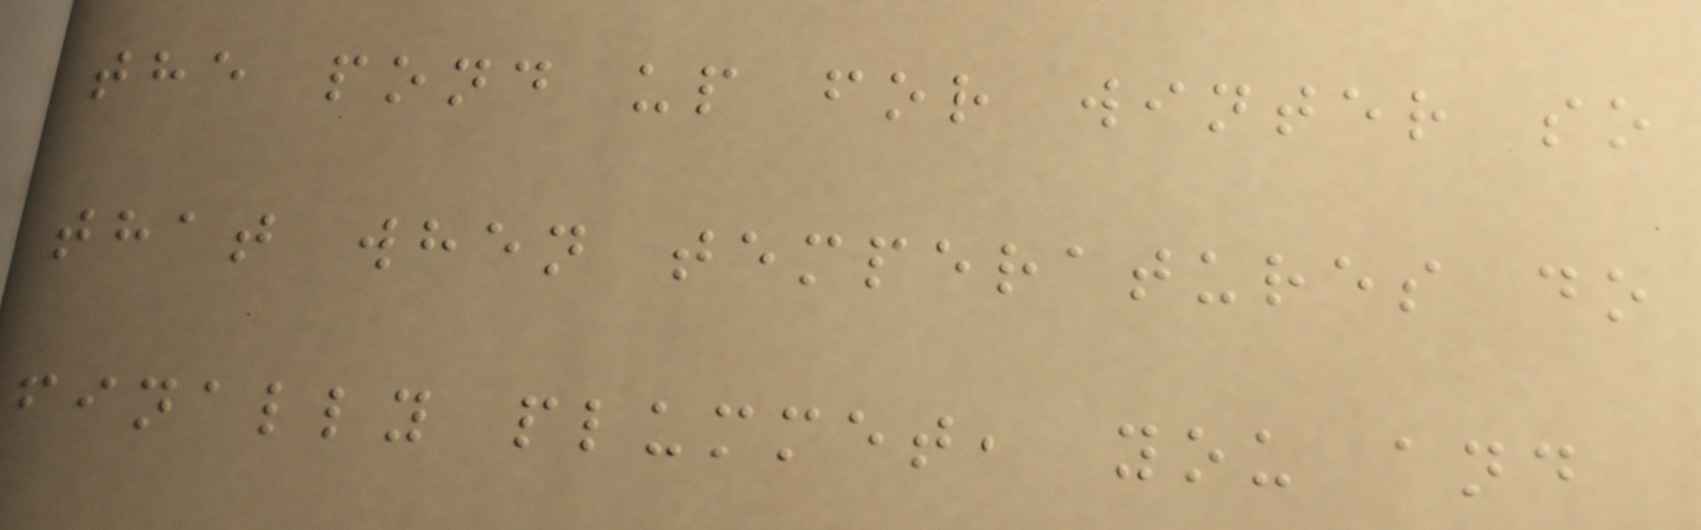the pond up for winter so
that when temperatures do
finally plummet, you and
